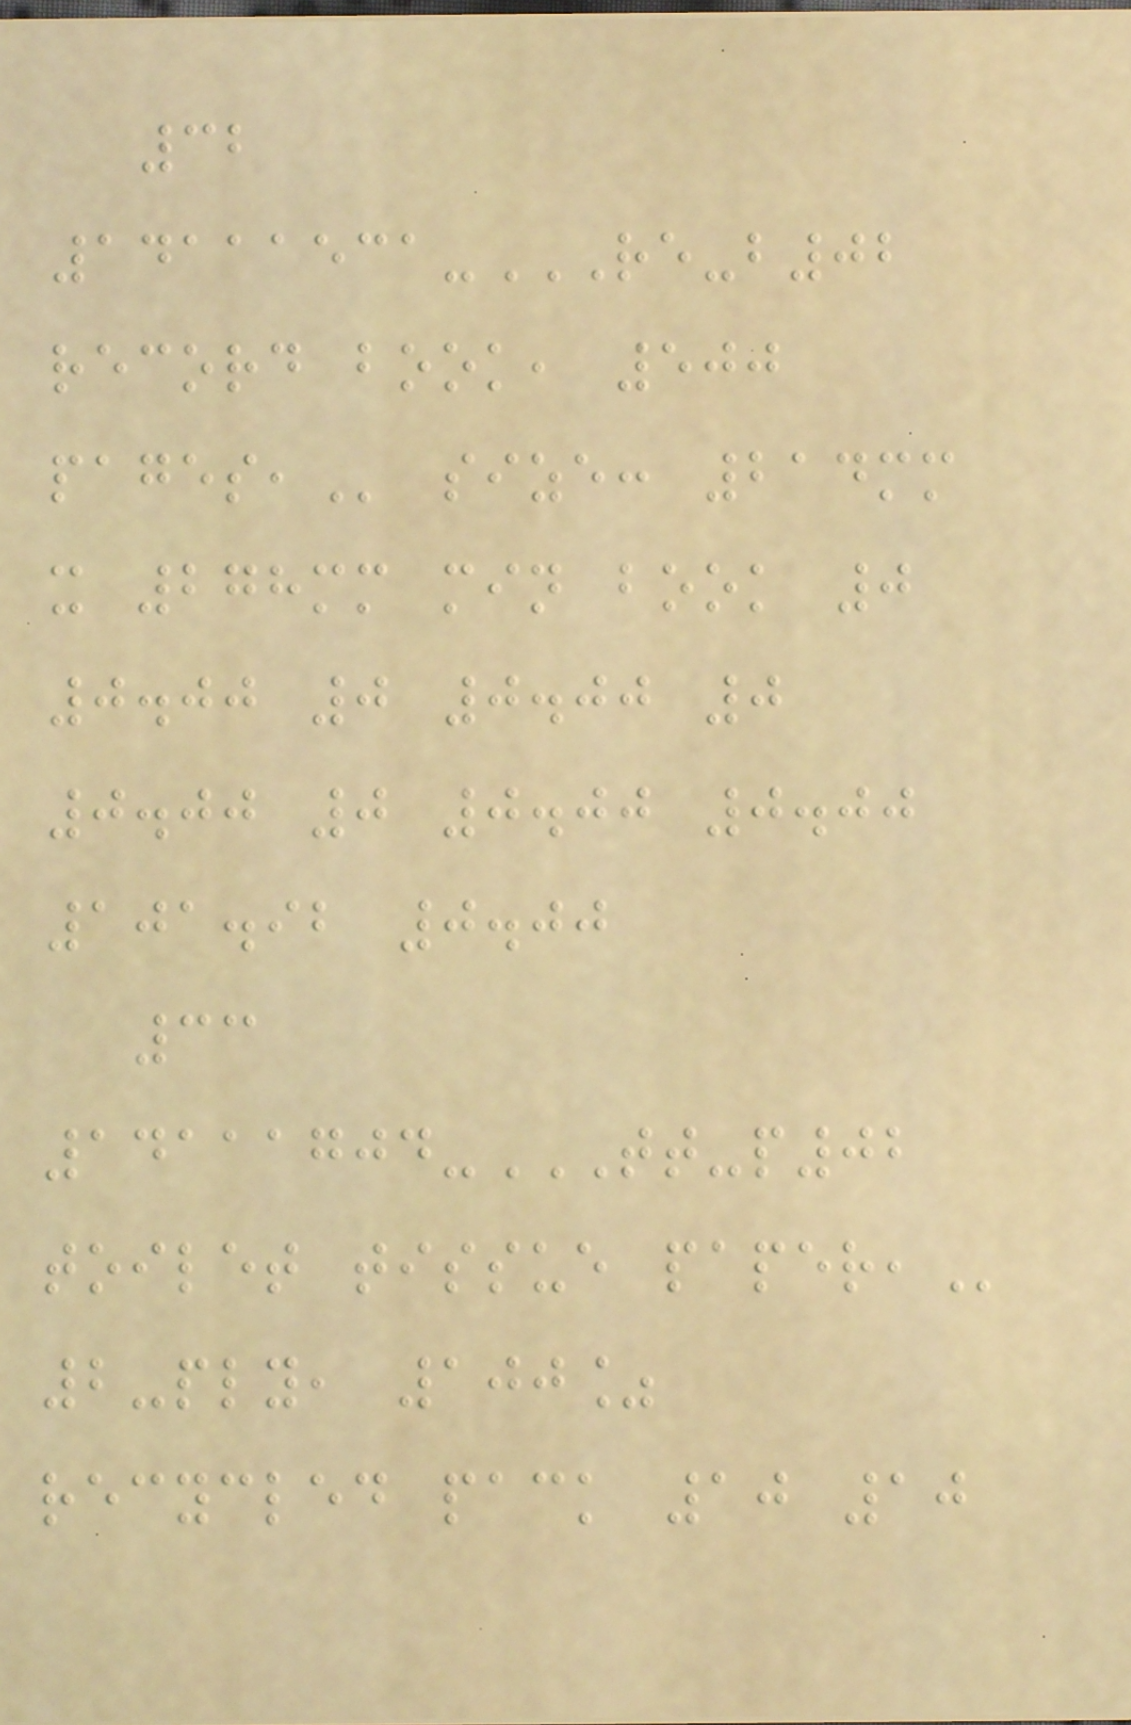32
14111531-RE-B02
RECORD BOOK, 500
PAGES, size: 214mm
x 278mm min book 0
0.00 0 0.00 0
0.00 0 0.00 0.00
101.92 0.00
33
14111704-TT-P02
TOILET TISSUE PAPER,
2-ply, 100%
recycled pack 10 10
